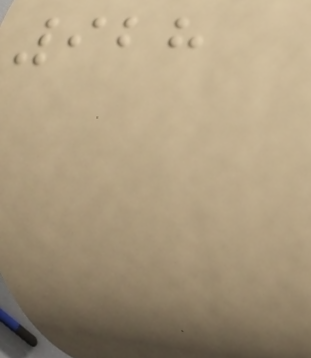928
